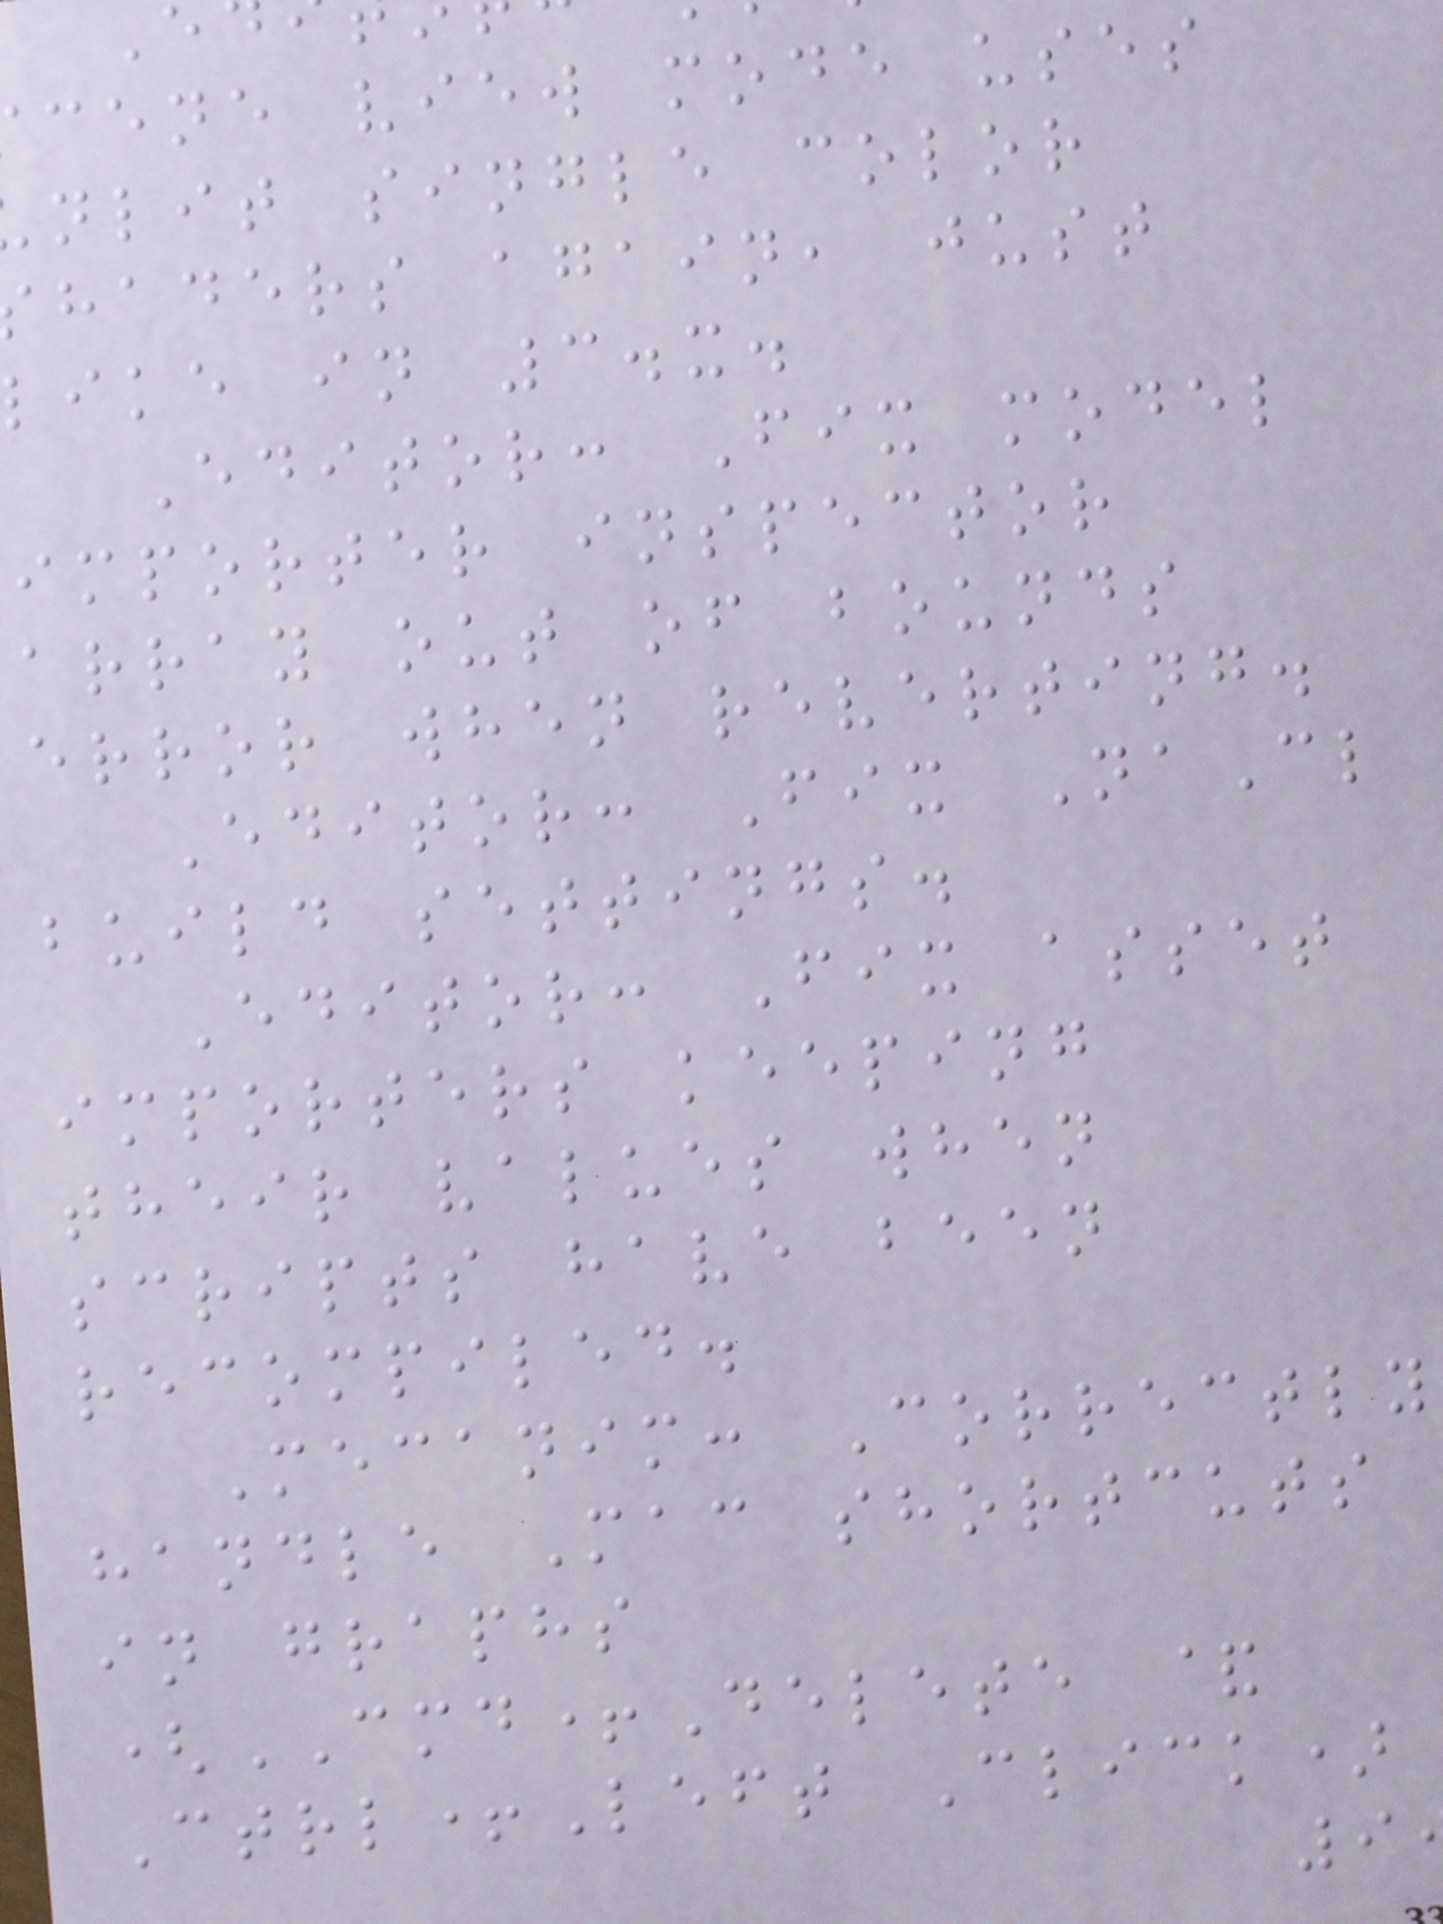cene view mode uses
nlit single color
haders again, just
like in 3.x.
Editor: Fix model
importer inspector
array out of bounds
error when reverting.
Editor: Fix NaCl
build settings.
Editor: Fix asset
importers keeping
their values when
scripts have been
recompiled.
Mecanim: Correctly
handle Mac shortcuts
in graphs
(CMD+Delete &
Ctrl+Left Click)
